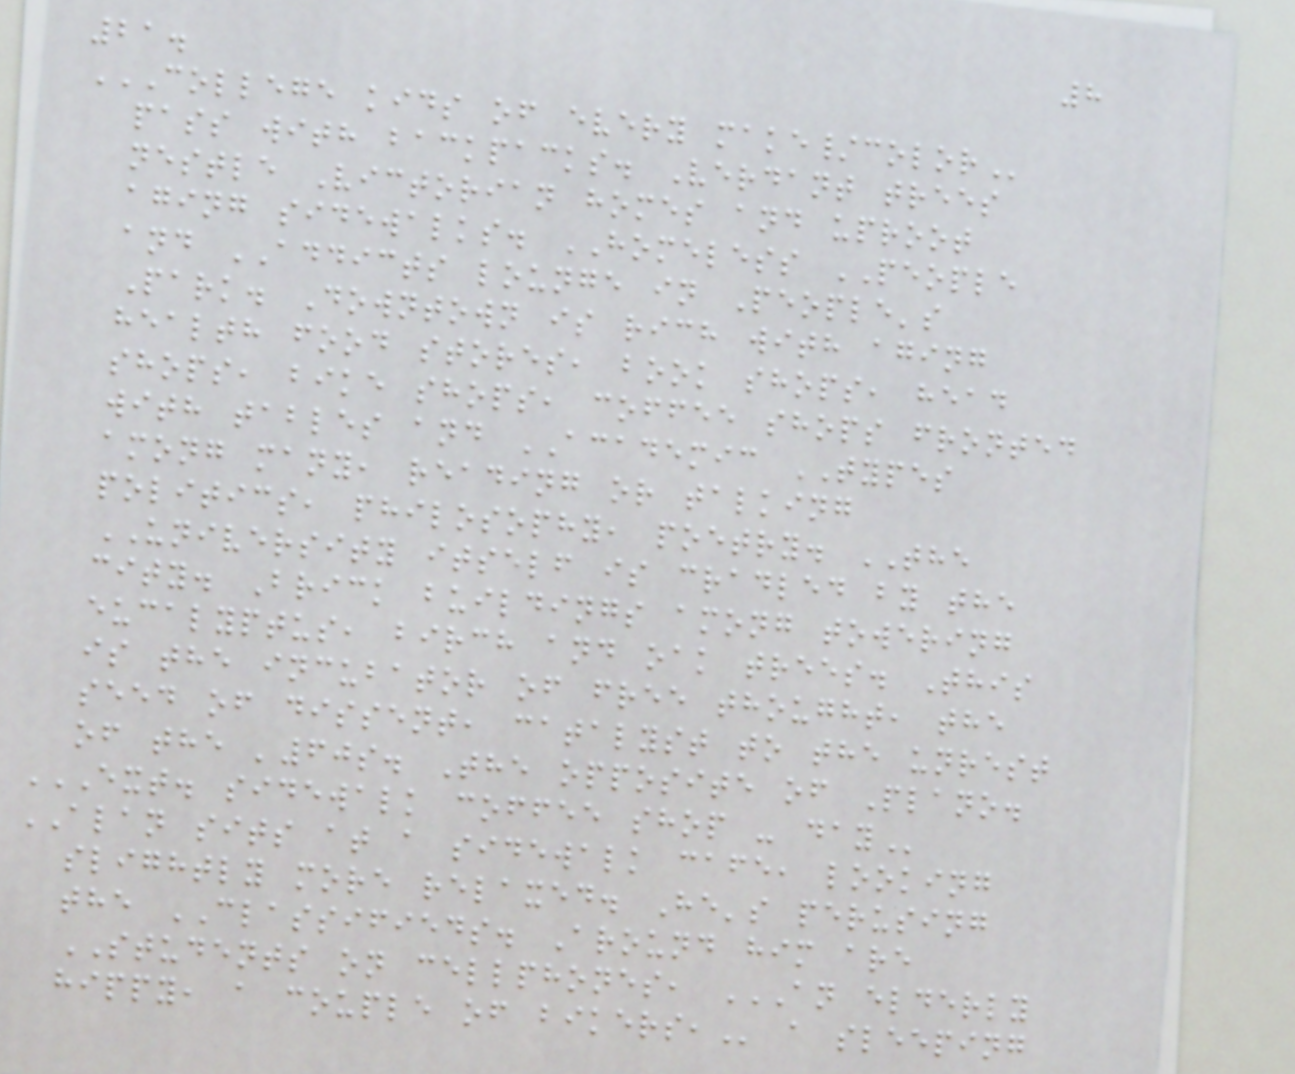8
21.
COLLEGE KIDS OF EVERY MAKE/COLOR
pass with backpacks. Verdant trees
nestle Victorian homes and uproot
aging sidewalks. HOMELESS PEOPLE
and ADDICTS lounge in People's
Park. Downtown is rich with aging
health food stores, book shops, head
shops, bike shops, coffee shops fronted
with tables and ACADEMIC TYPES
among many, reading or talking
politics, philosophy, poetry. THE
UNIVERSITY itself is cradled by the
city. Brick buildings among towering
eucalyptus, birch and oak trees. This
is the incubator of free thought, the
seed of dissent, catalyst to the unrest
of the '60s. The opposite of Plano.
EXT. SIDEWALK COFFEE SHOP - DAY
ALAN sits at a sidewalk cafe, looking
slightly more relaxed. He's perusing
the CLASSIFIEDS. Around him are
STUDENTS on cellphones, AN ELDERLY
HIPPY, A COUPLE OF BIKERS, a sleeping
